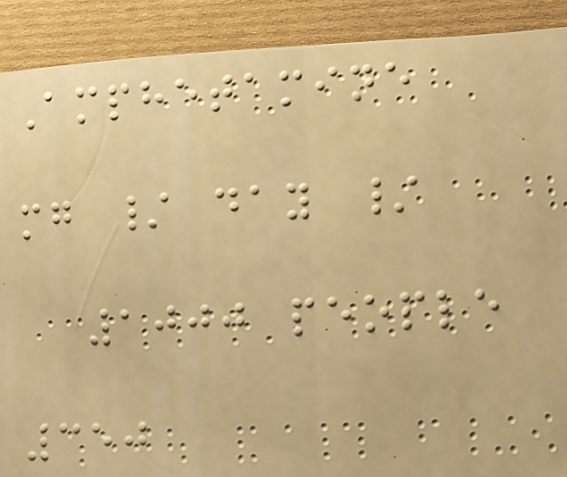Amphetamine
mg / day /
1000 people
350
